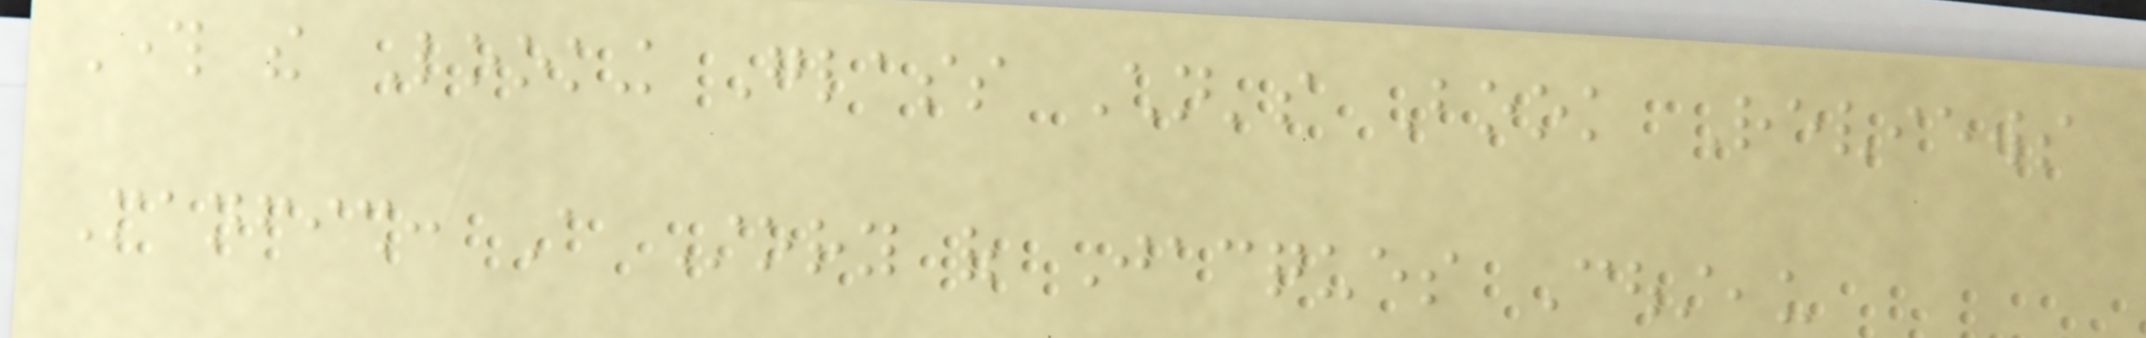Through the Looking Glass Children's Book Reviews
Manfish: A Story of Jacques Cousteau
